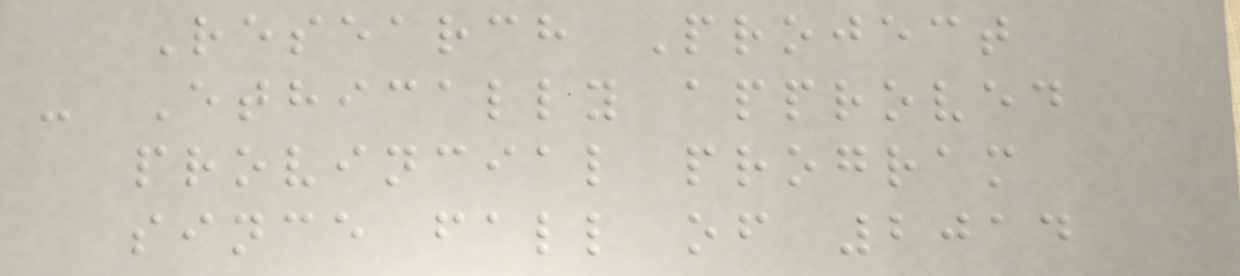Research Project
- Ethically approved
provincial program
since fall of 2014
